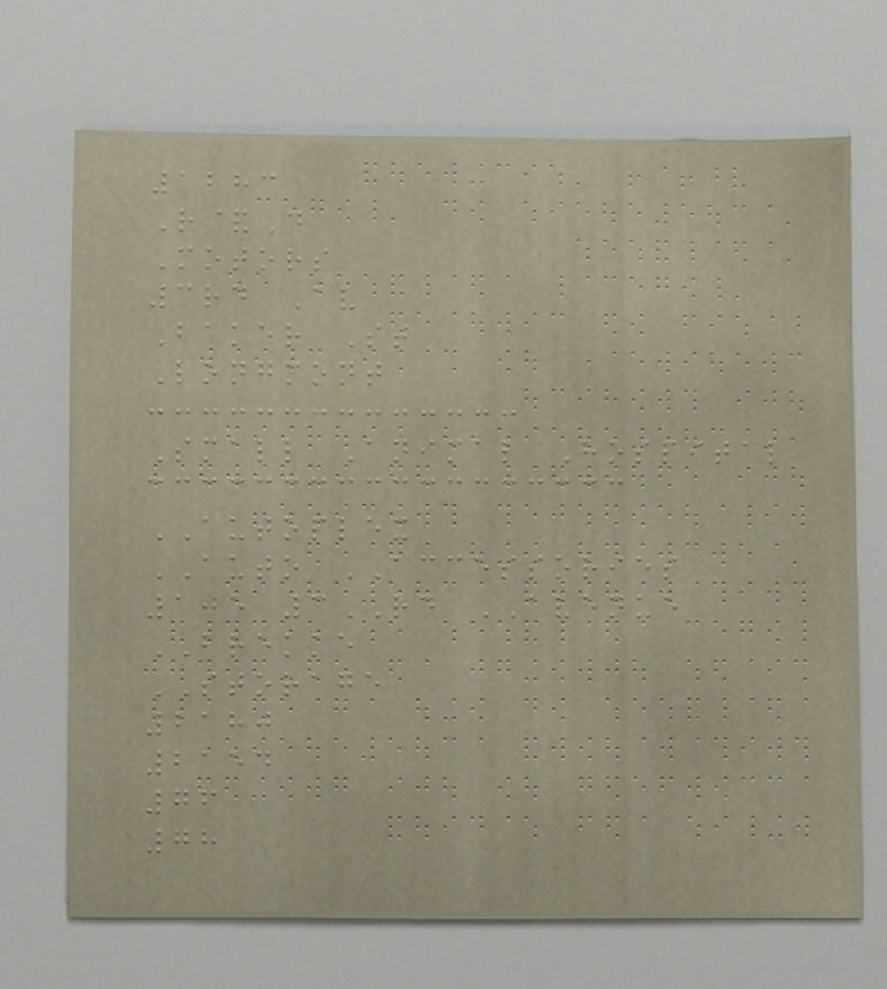1283
R&D
Motors
3rd Av
Baker St
Longmont
Small Animal Hospital
AUTOPLEX
AUTO ACCESSORIES
105 3RD AVENUE
BREKKE
STORAGE
2180
2154
76
78
